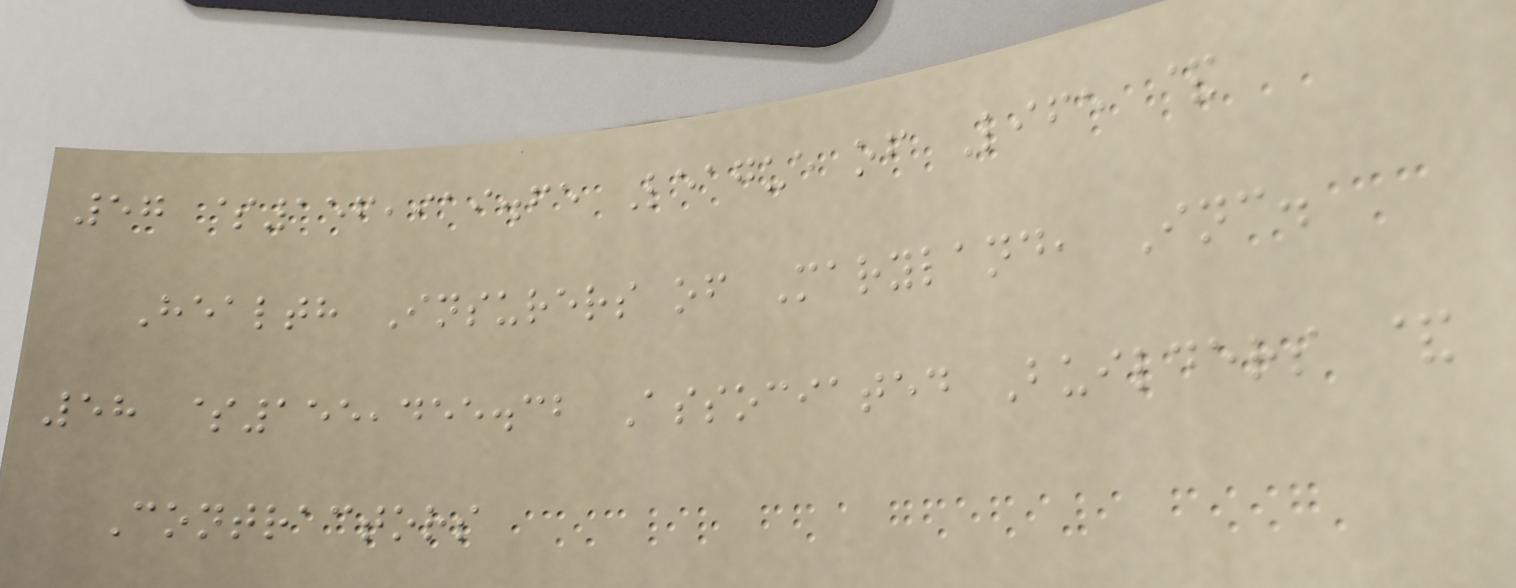57 $156,919.65 League of Life &
Health Insurers of Maryland, Inc.
58 $155,455.32 Associated Builders &
Contractors
